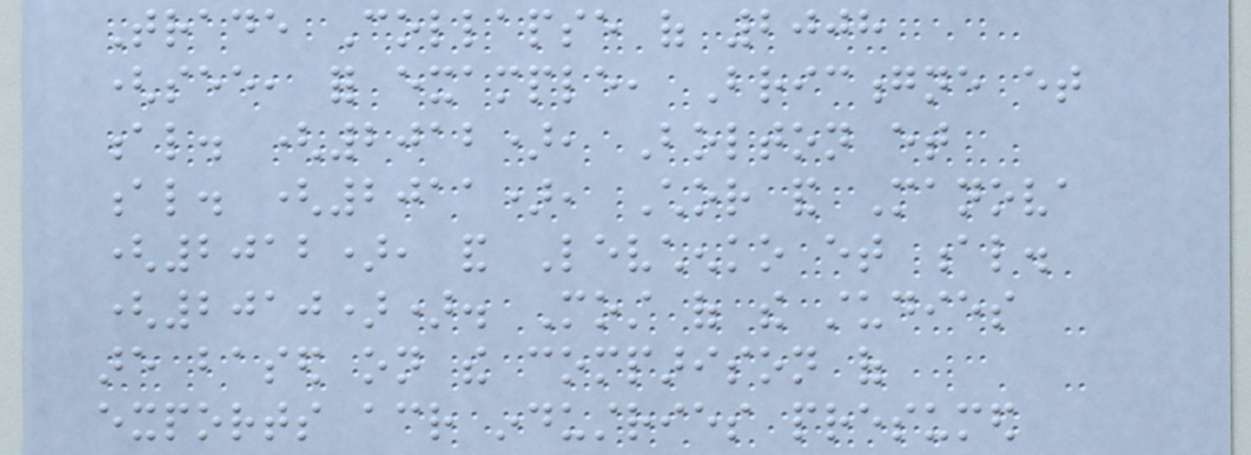Trade Collapse of 2008
(see, for example, Bricongne et
al. (2012), Bolton et
al. (2011), Chor and Manova
(2012), and Levchenko et al.
(2010)). Most of the studies
are based on the comparison of
exports across industries presumed
